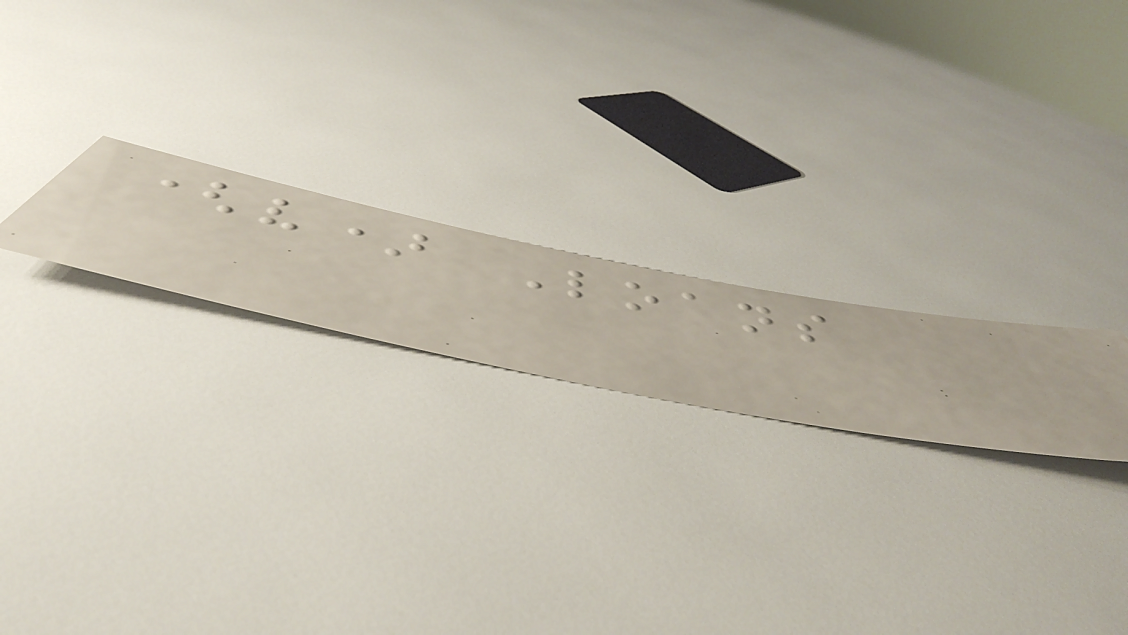(v) Loans
